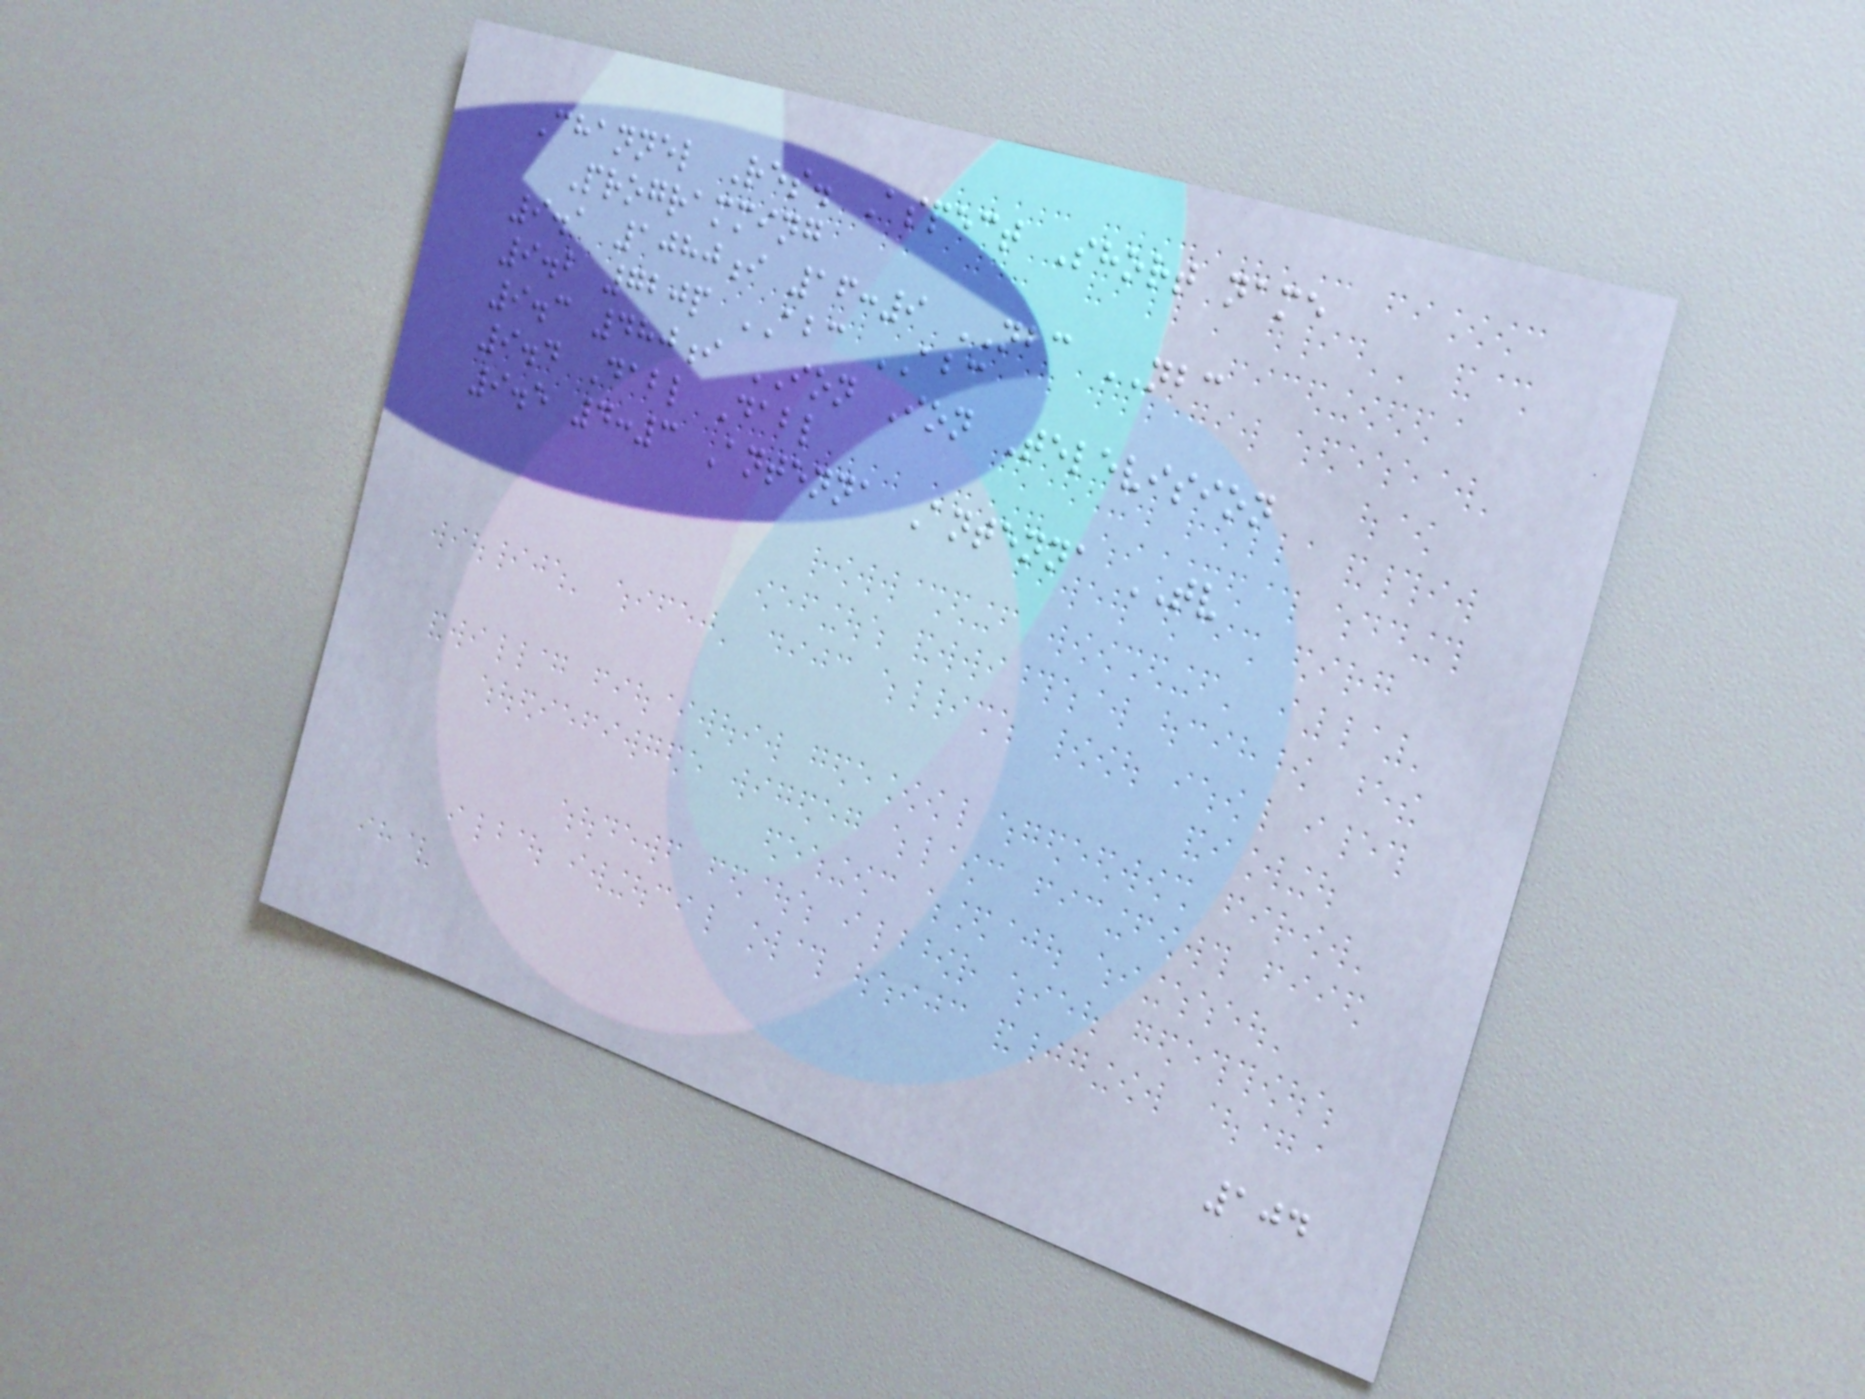Channel Res. Aspect Short name
Programming
9.1 1080i 16:9 NBC NBC
9.2 720p ABC ABC
9.3 480i ION Ion Television
9.4 Dabl Dabl
9.5 4:3 Antenna Antenna TV
104
